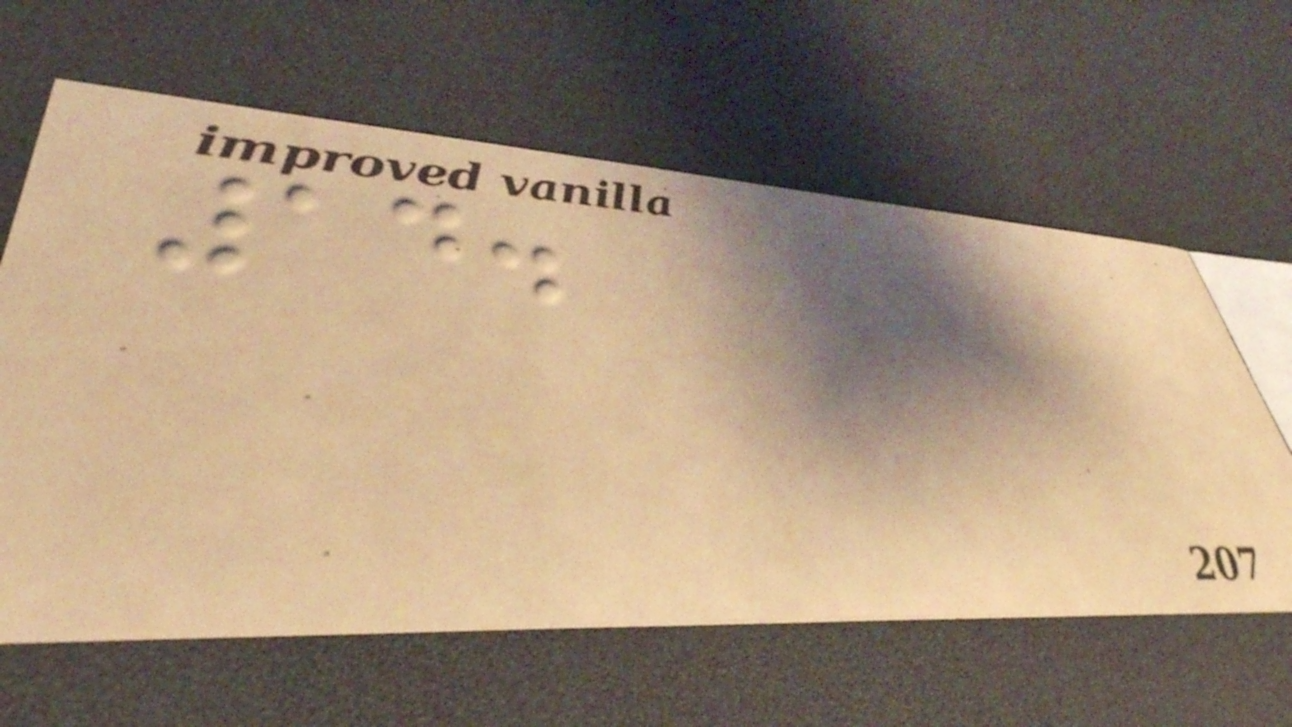14.
